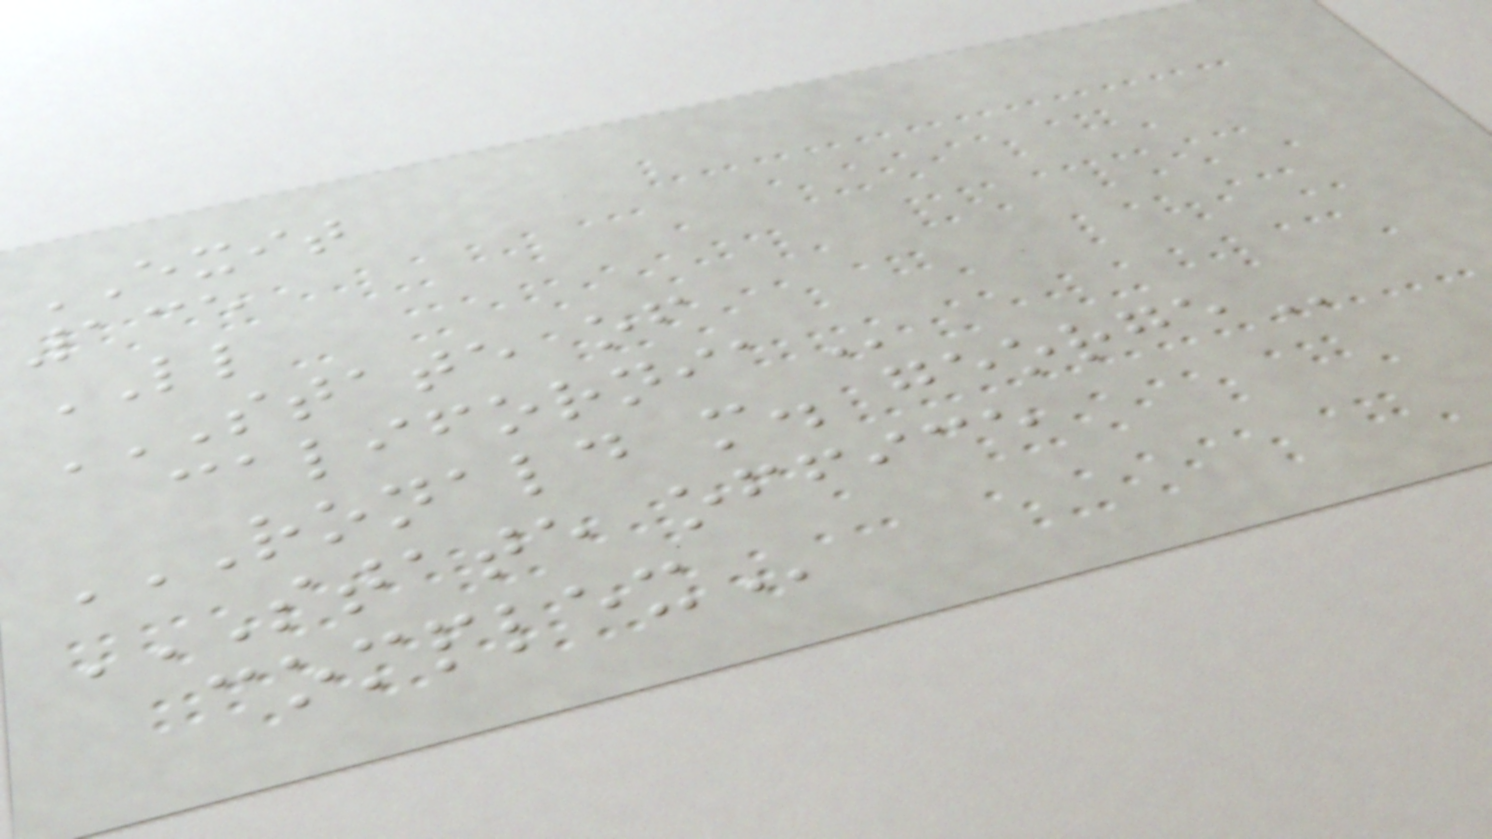EXIT
135
LL
STATE OF
CALIFORNIA
RONALD M. GEORGE
STATE OFFICE
COMPLEX
